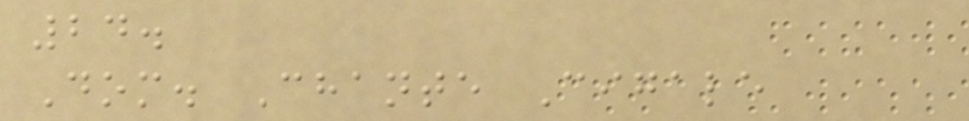24.
Dom. Chante Cigale
